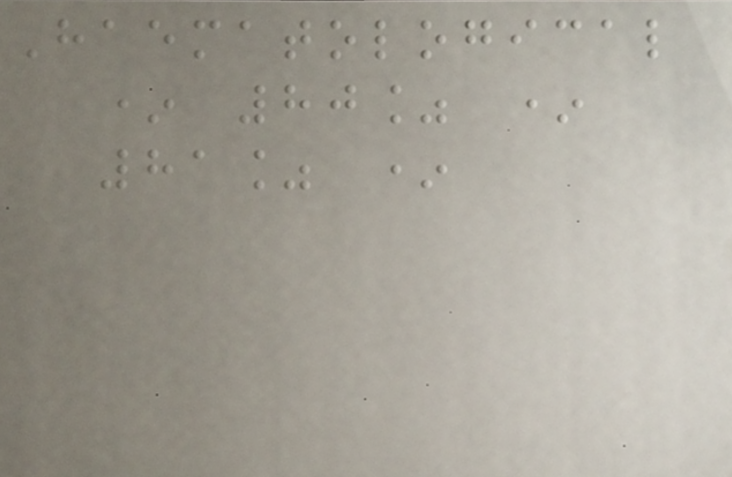Haematological
* 80% *
81% *
